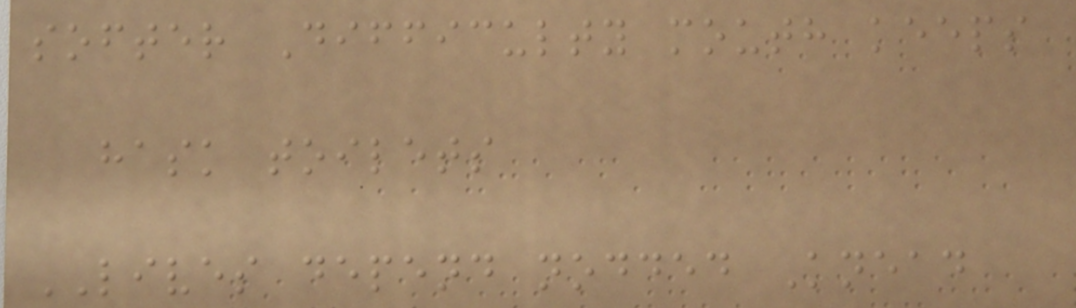softer Difficulty mouth keeps
hask toilets
LIVES depend nodded Knead
